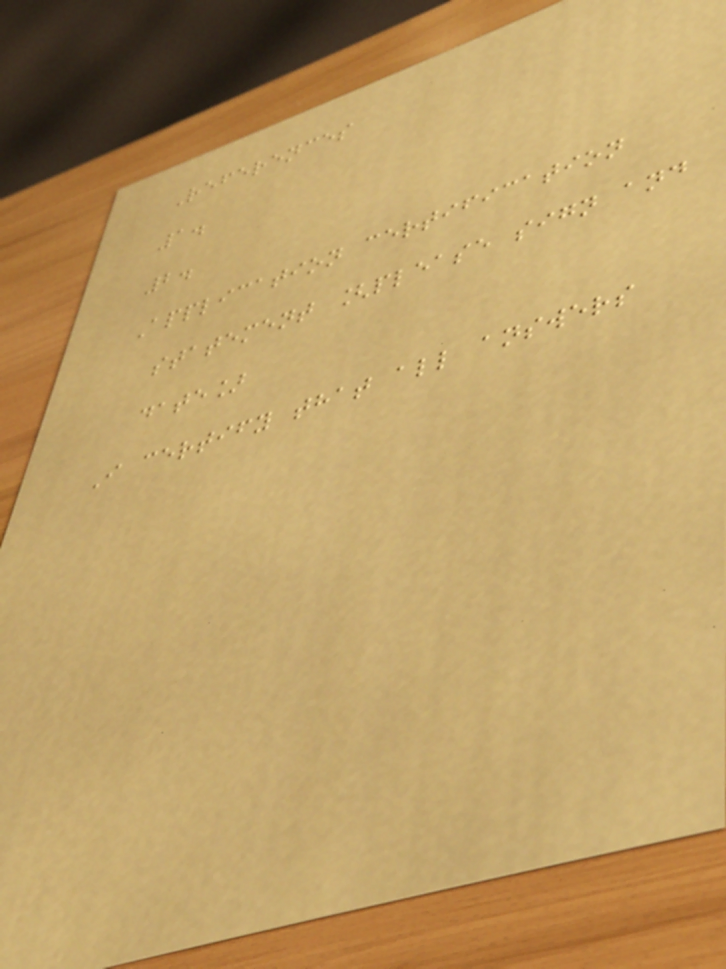References
1.
2.
Application certification
statement [please sign and
date]
I certify that all answers
